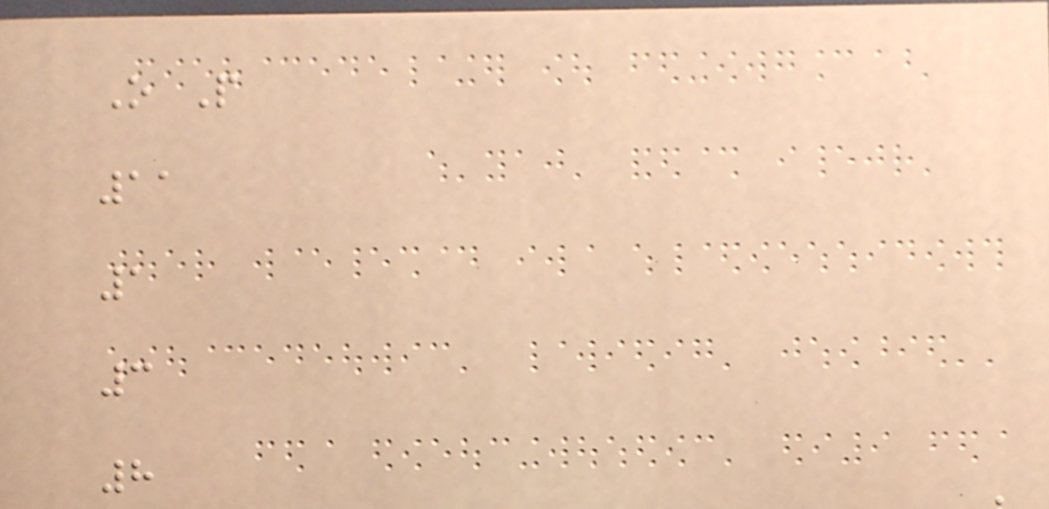O P
11
1
3
8
